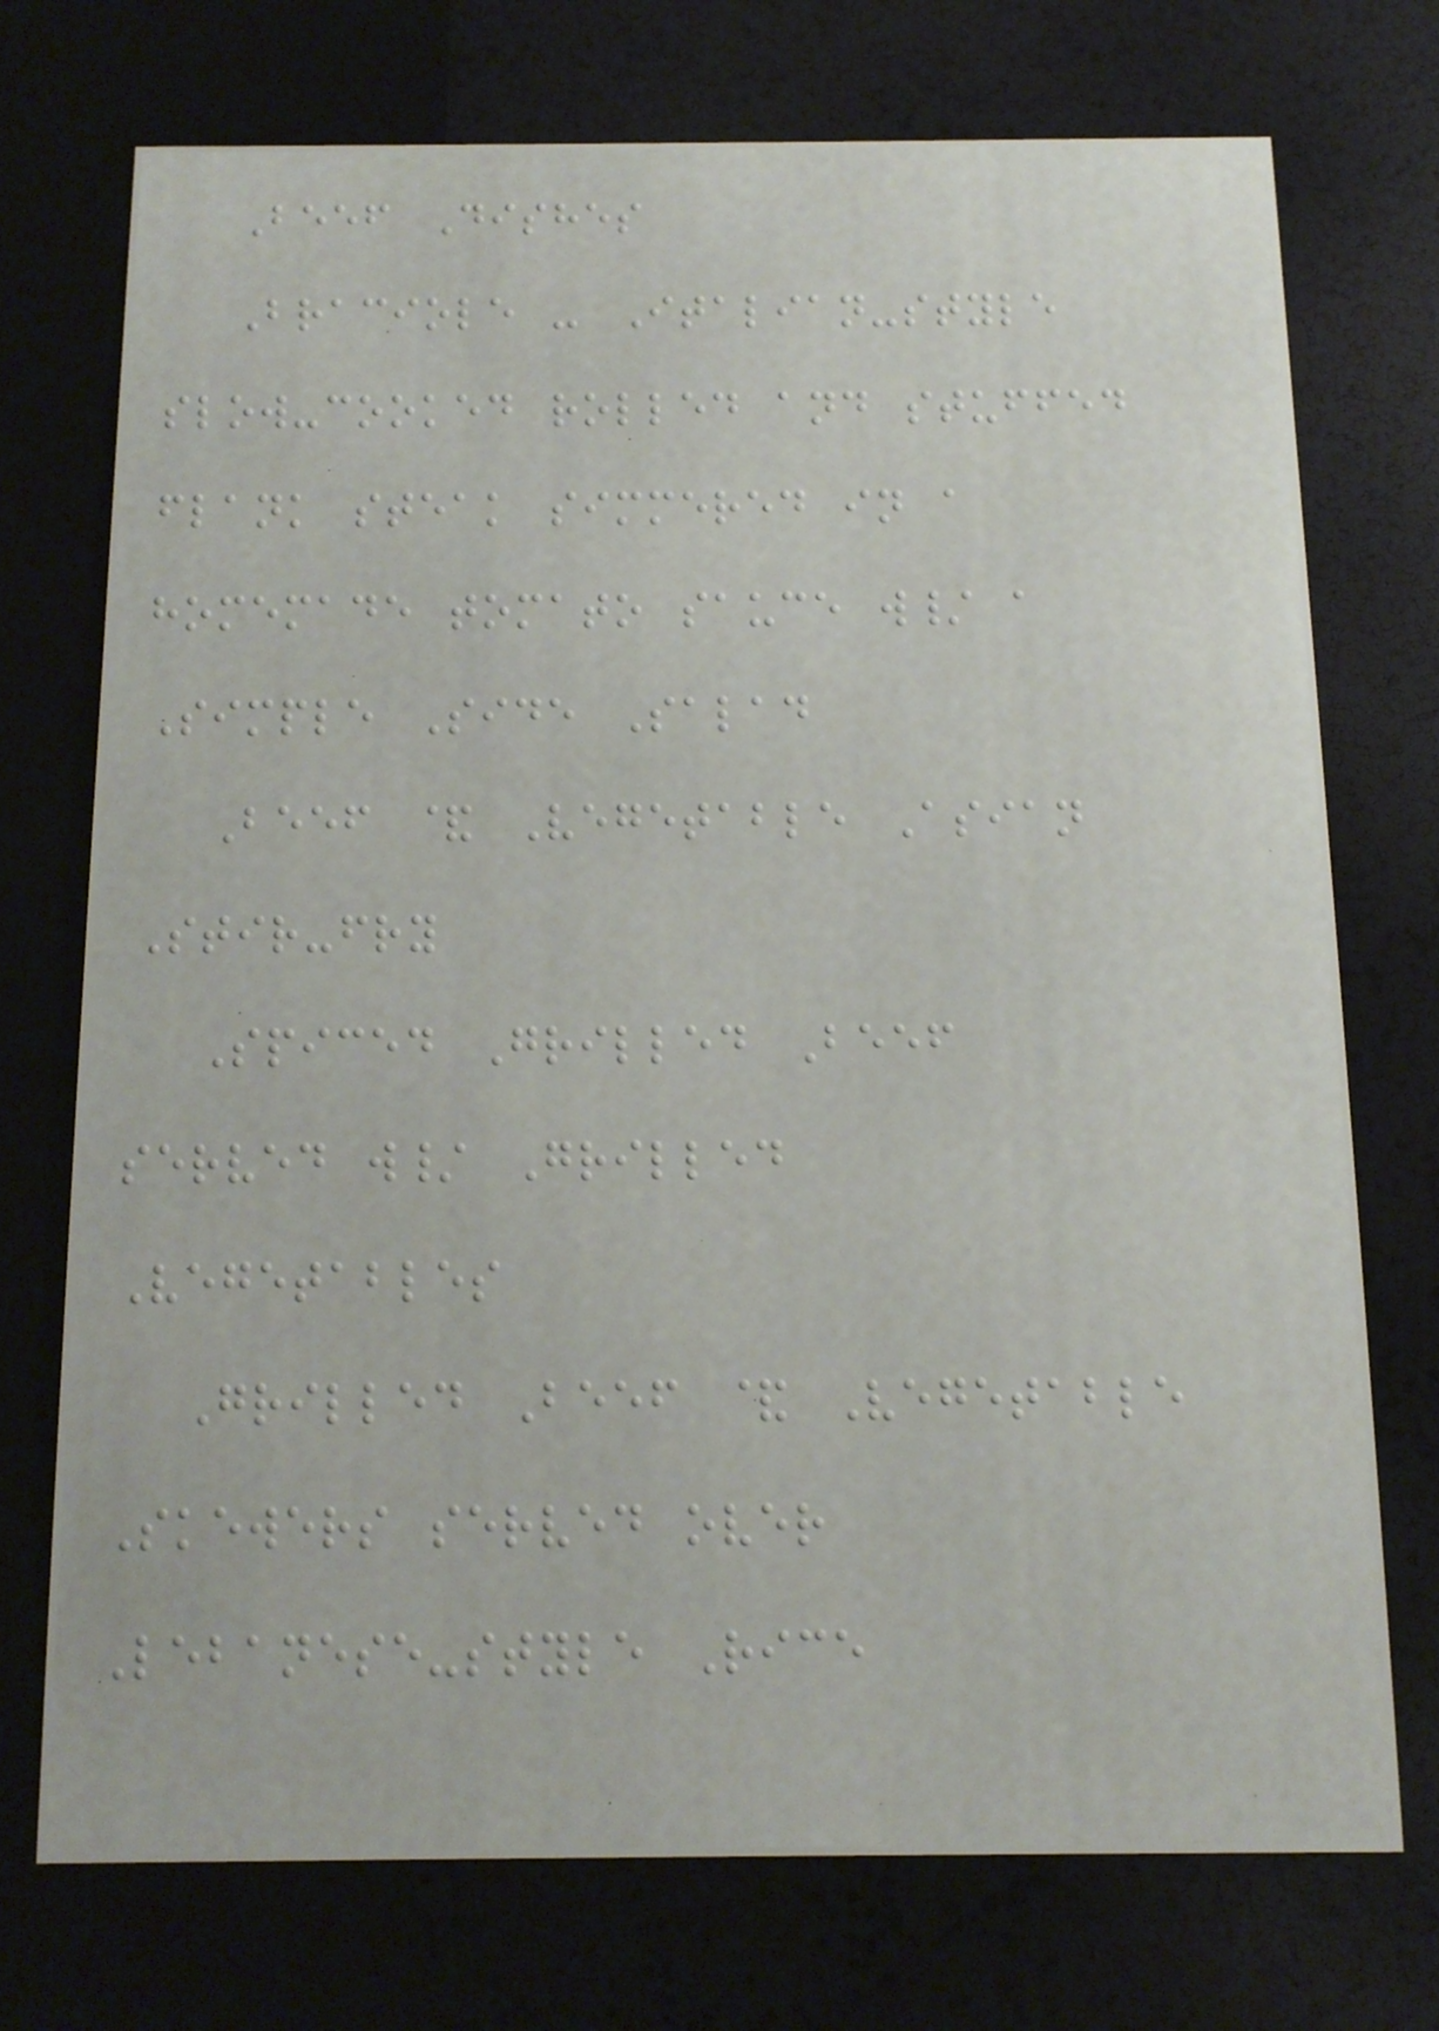Beef Dishes
Braciole - Italian-style
slow-cooked rolled and stuffed
flank steak simmered in a
homemade tomato sauce w/ a
Simple Side Salad
Beef & Vegetable Asian
Stir-fry
Spiced Grilled Beef
served w/ Grilled
Vegetables
Grilled Beef & Vegetable
Skewers served over
Lebanese-style Rice
